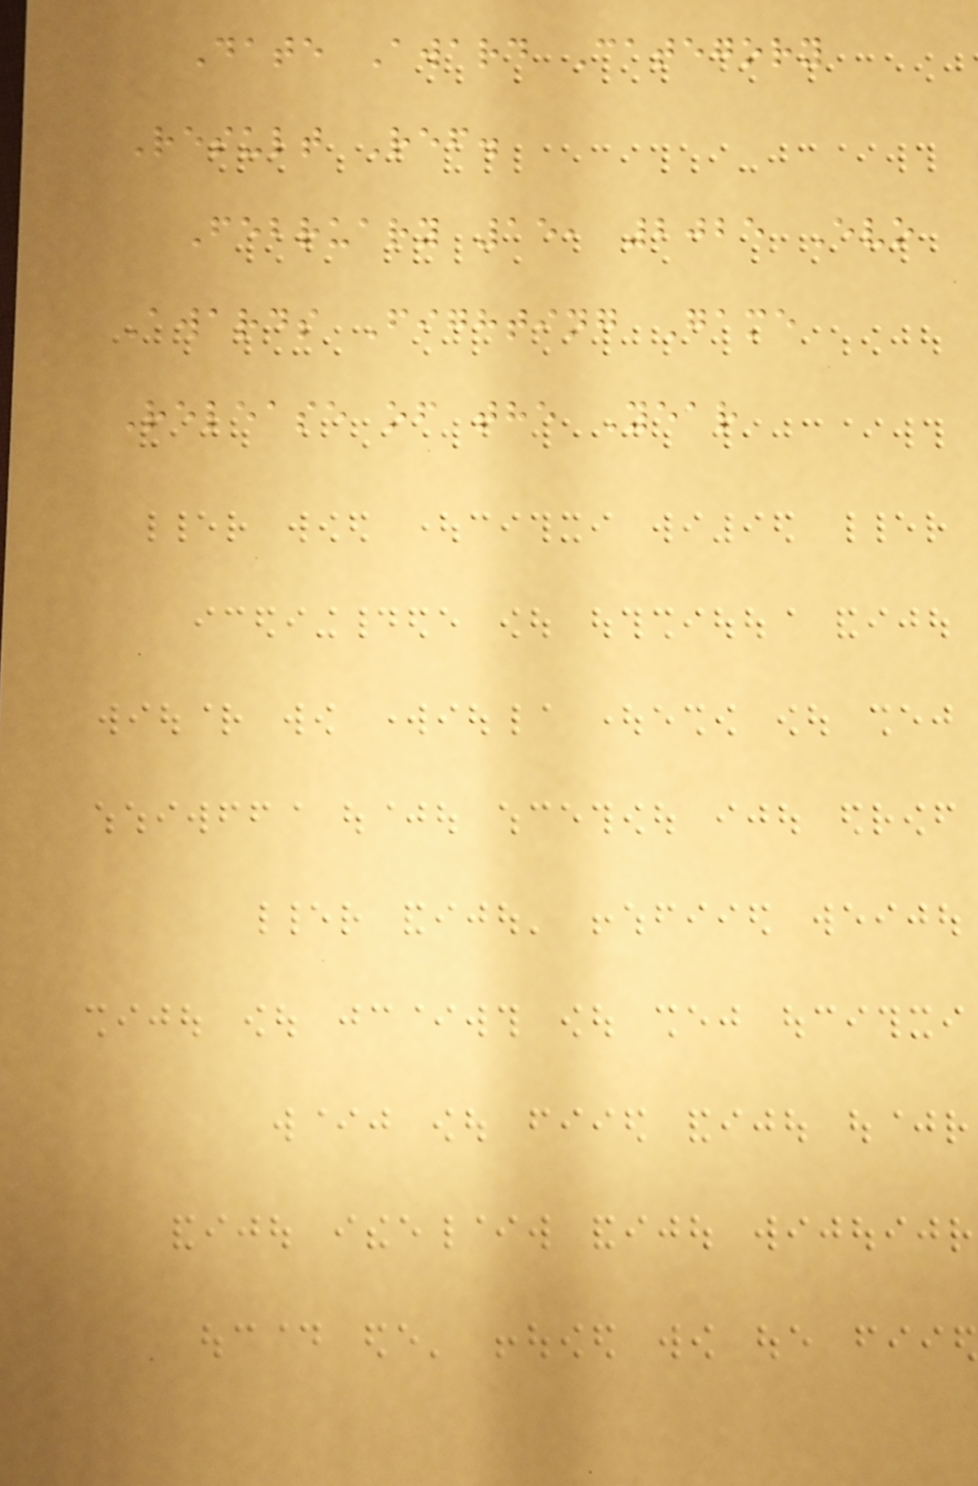Date Award Category
Result Ref.
February 15, 2025 Evo
Awards Fighting Game
Release of the Year
